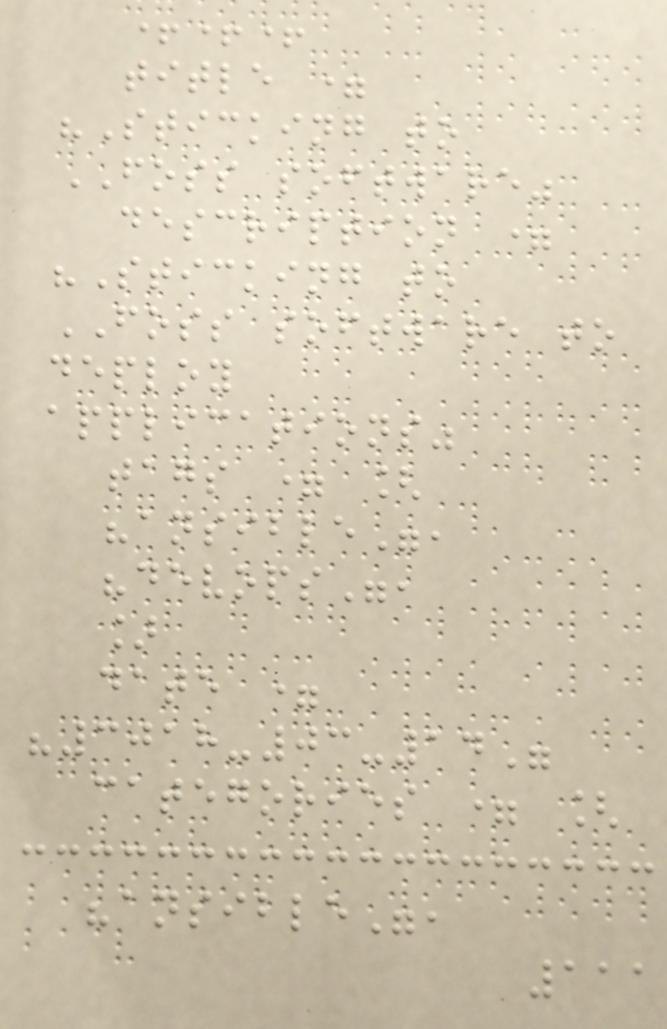+++
title =
"Sticking to
FOSS software"
description =
"Sticking to
FOSS software to
deploy
applications"
tags = [
"ansible",
"devops",
]
date =
"3018-03-14"
categories = [
"ansible",
111
